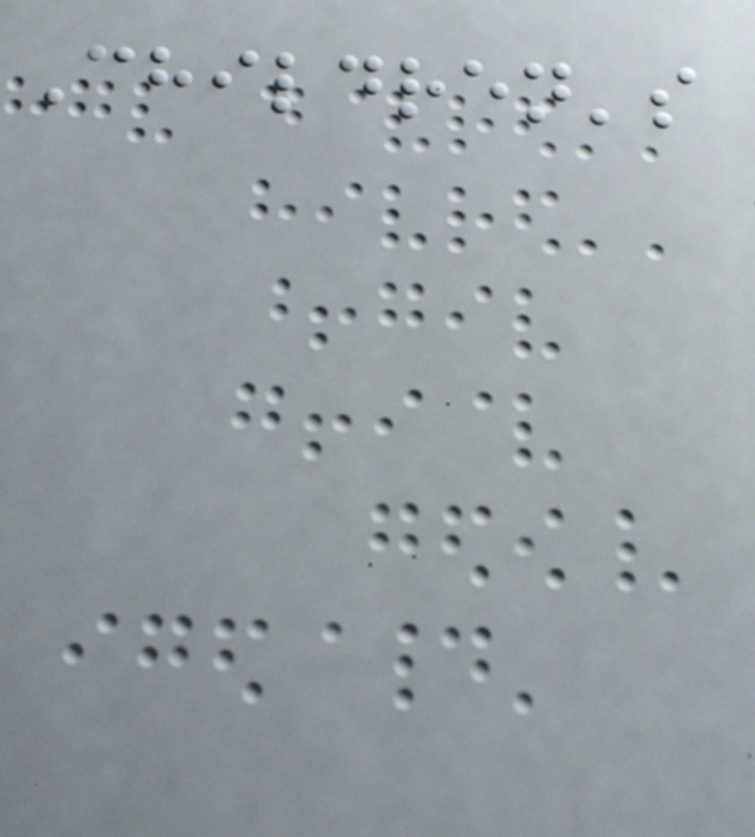Children's
